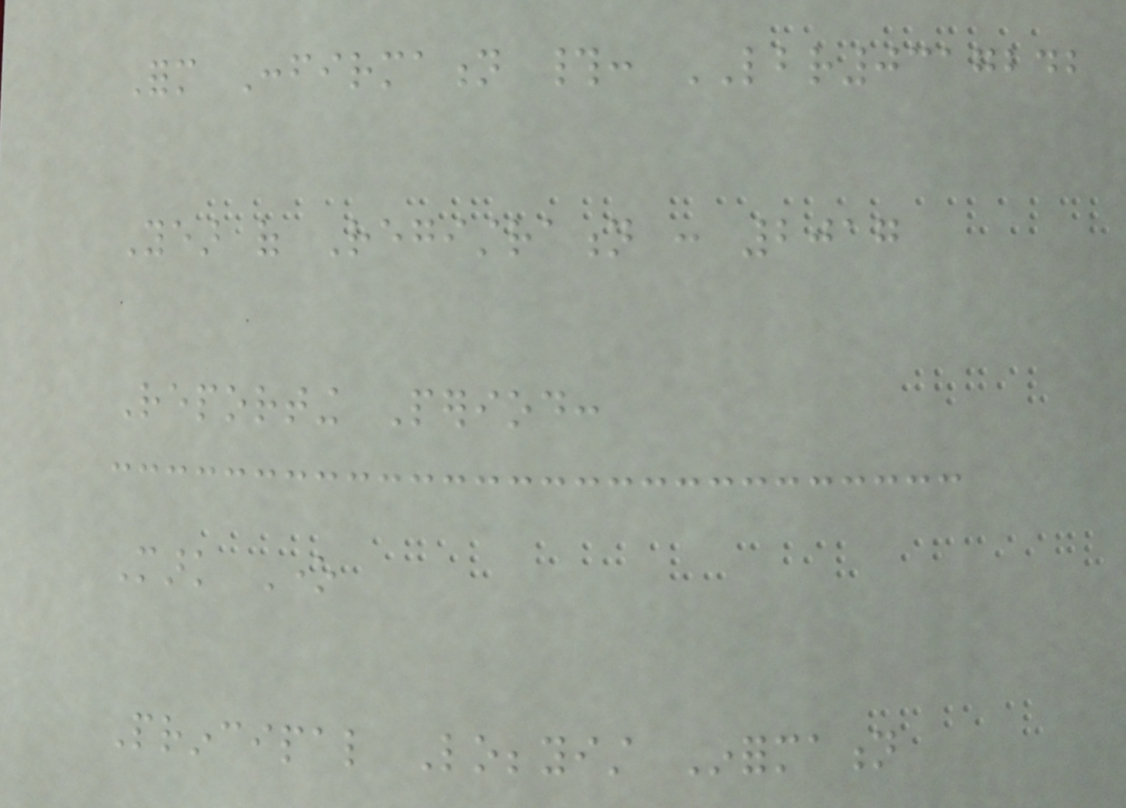Form Confirmation #: LBR0317242
Year of Registration : 2017
Reporting Period:
Mark One
Principal Lobbyist Information
